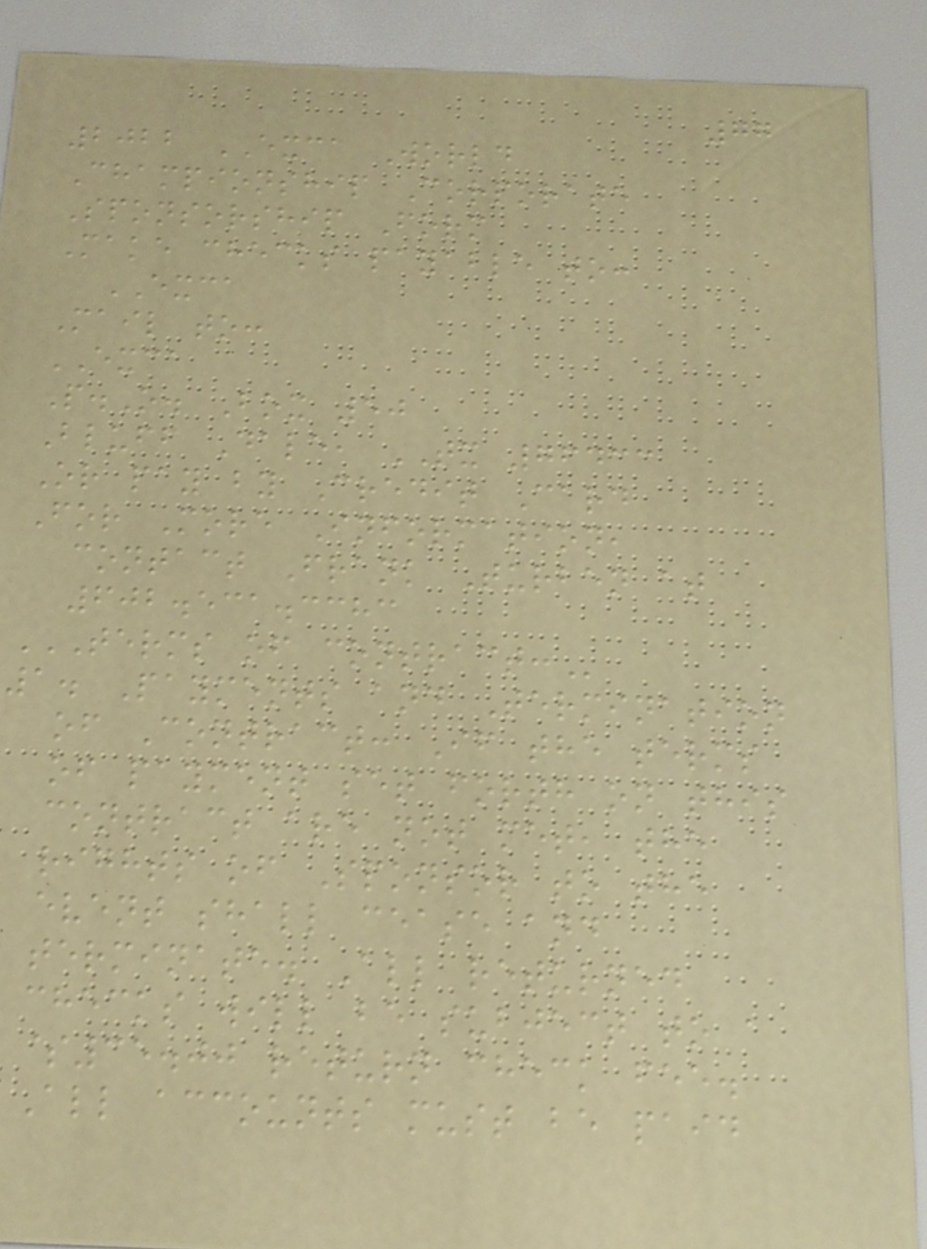77
2022 EXCA World
Championship Corporate
Sponsorship Form
Make checks payable to:
EXCA
Mail to:
EXCA
P.O. Box 50
Bluff Dale, TX 76433
Or pay by Credit Card
For More Information,
contact Frank Turben at
602.531.3383
TERMS OF CONTRACT:
1. Payments and Termination
of Contract: If the terms
of payment set forth on this
contract are not met, the
rights of Sponsor to the
event shall cease and
terminate. All returned
checks will be subject to a
$35.00 return check fee.
All accounts must be paid
